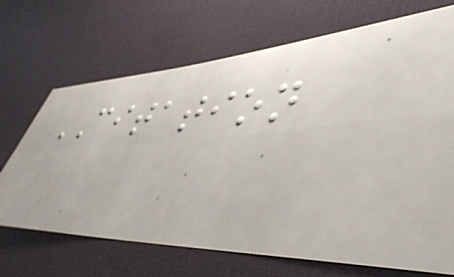CITATION
